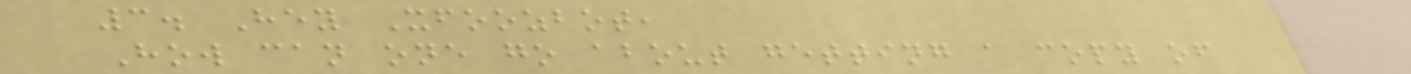3. Hey Xfoozbot,
How can one go about getting a copy of
